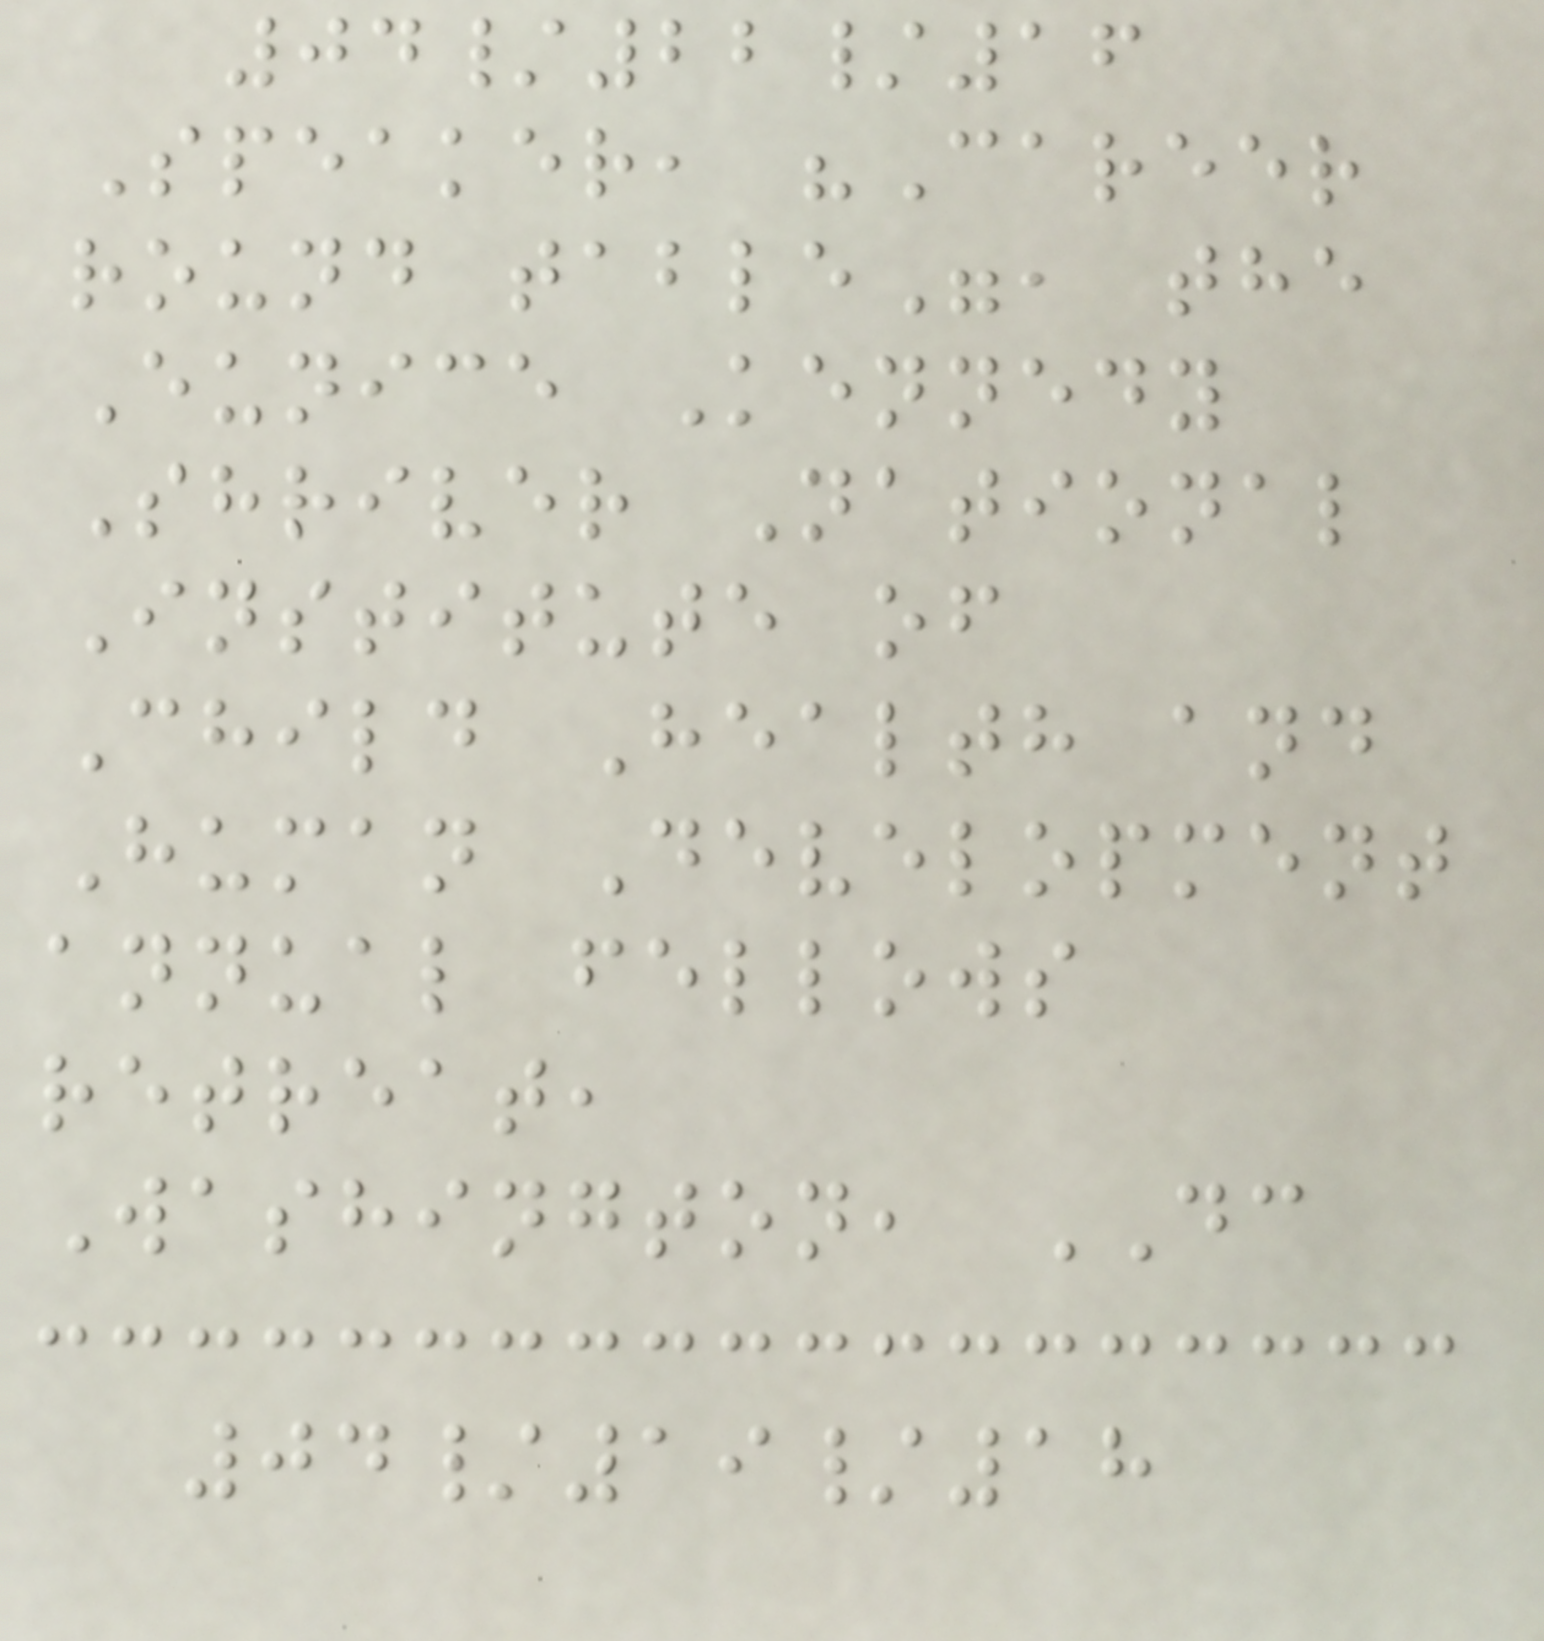04/22/16
Speaker, "Career
round table", the
Eunice Kennedy
Shriver National
Institute of
Child Health and
Human Development
annual fellows
retreat,
Washington, DC
04/19/18
